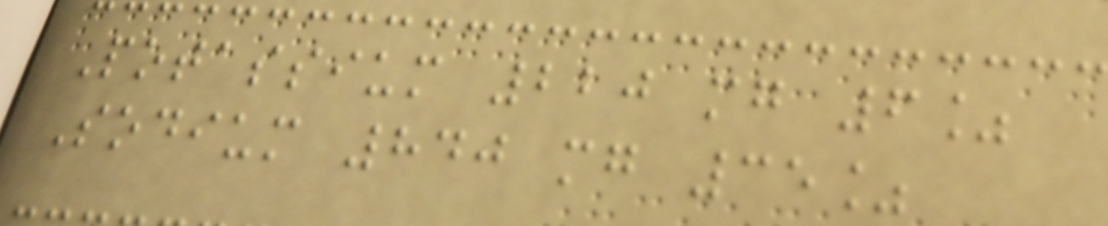Potassium 220 mg 6%
Sodium 840 mg 35%
